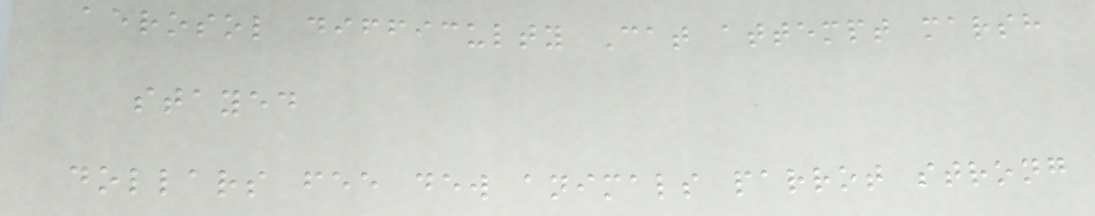aerosol difficulty Cat attempt marsh
stayed
dollars fee dew animals parrot strong
